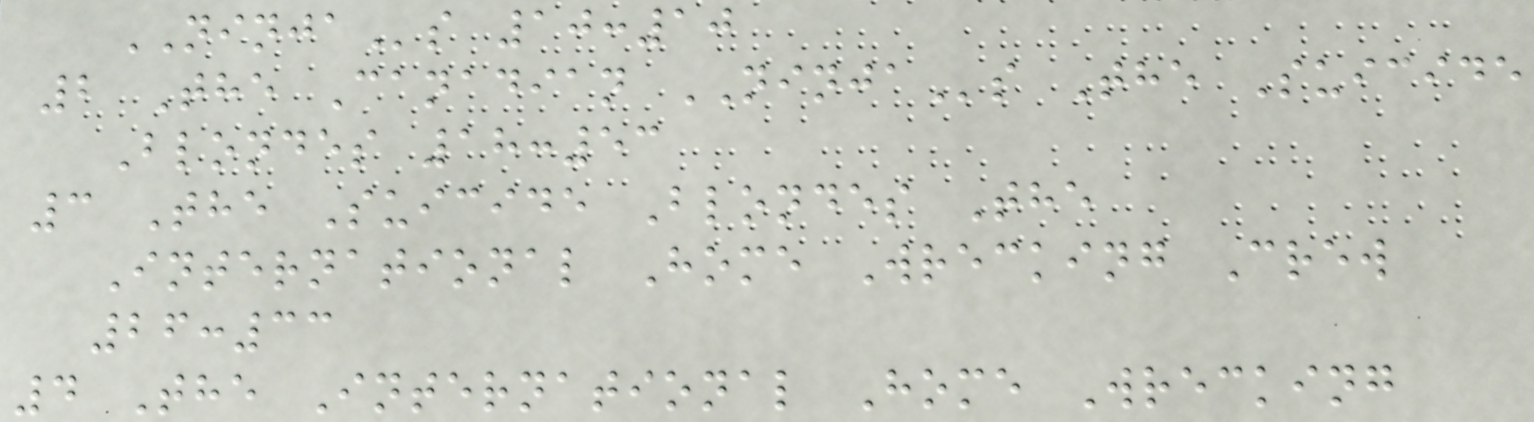NINJAs 10:10
2 The Canadian NINJAs The Suicide
Blondes 18:53
3 The Suicide Blondes The
International Home Wrecking Crew
26:33
4 The International Home Wrecking
